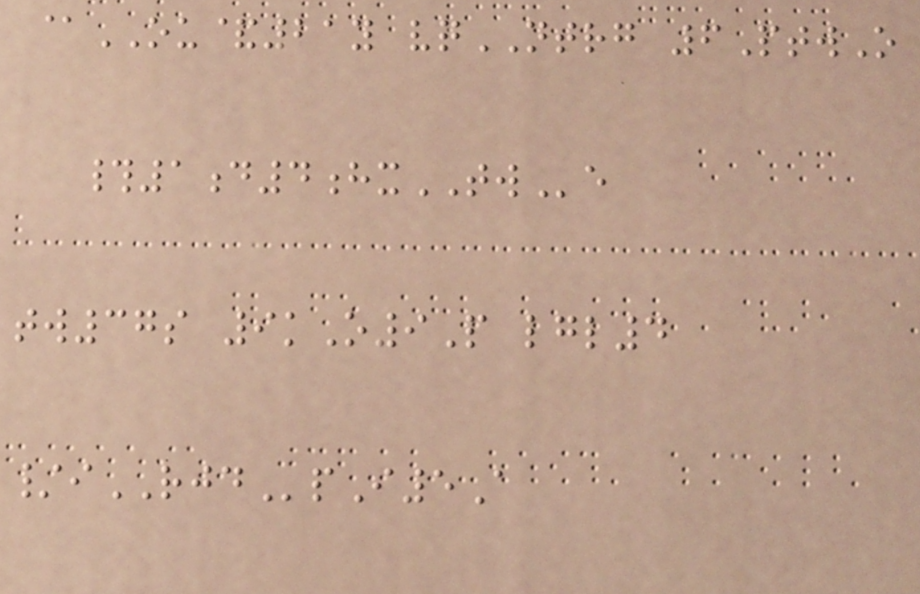@OU&21y vqNTRG 6PtwO
#1d4hxTWe
tw37s 9kO9P lgl4
/iRJDpI5A
